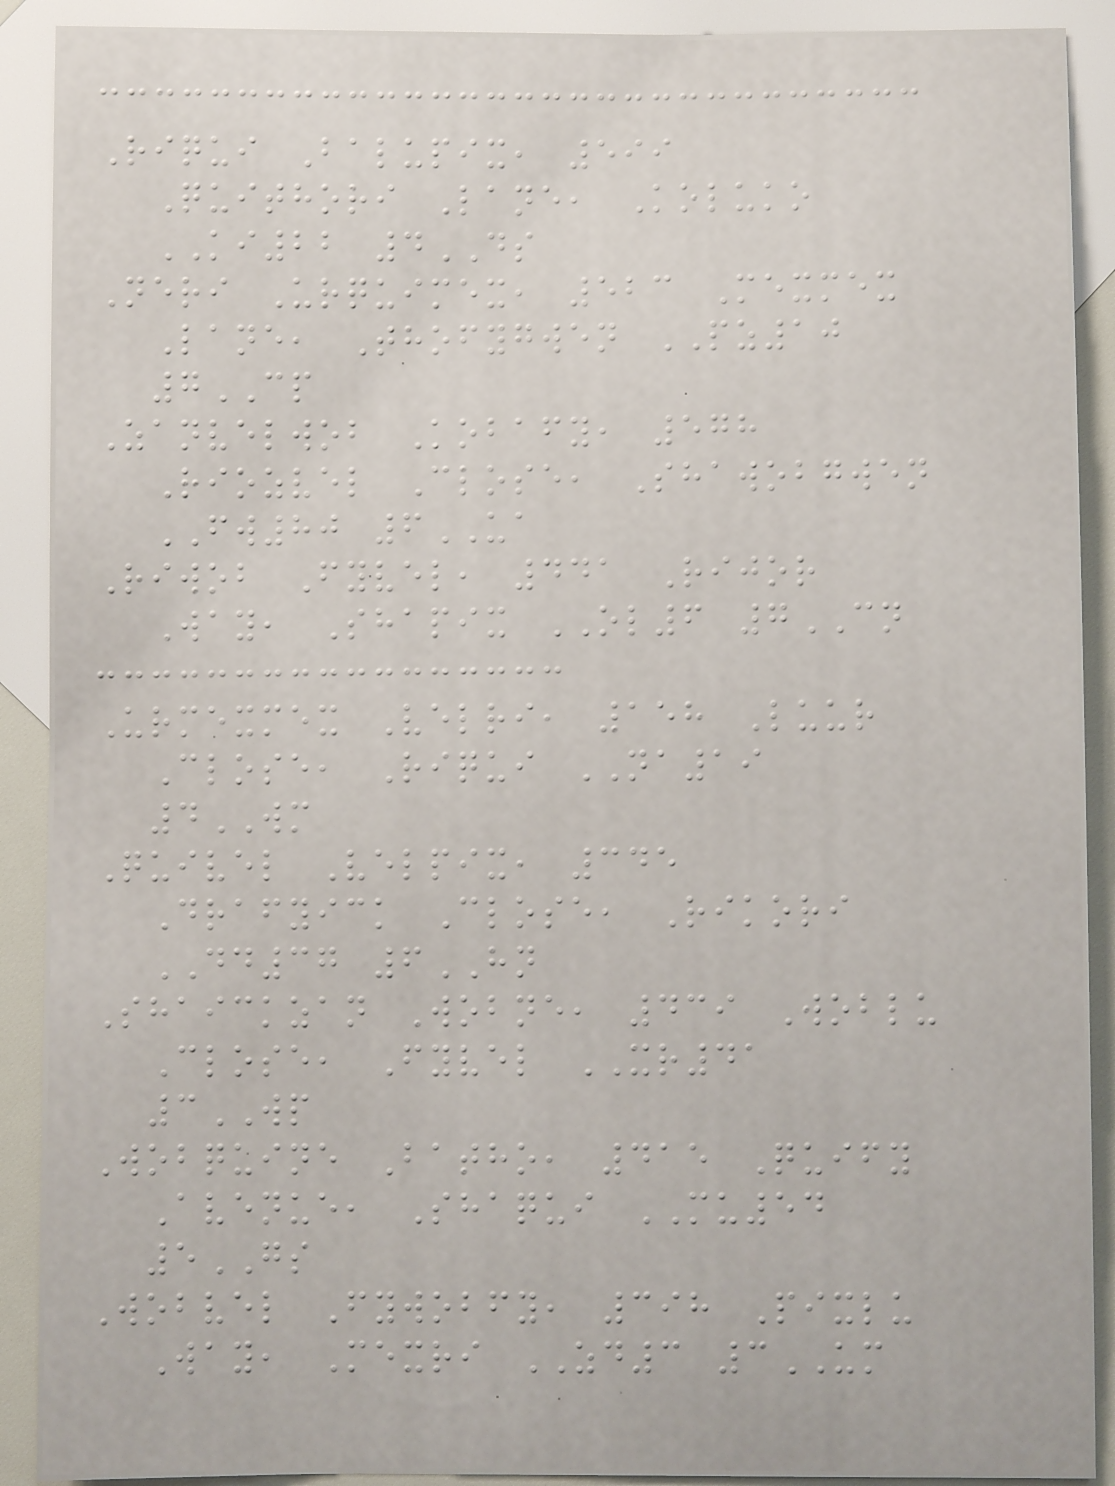Riqui Balupix, 599
Quithori Lane, Koluko
KI22 4DS
Neri Urquimex, 523 Mexmex
Lane, Thofygwen PZ10
7CP
Zanvelwob Kobafy, 578
Riozvel Close, Shawobgwen
FW80 6UA
Riwob Fyvel, 441 Rijor
Way, Shapix OL6 7CN
Urmexmex Velri, 158 Luur
Close, Riqui NA19
4WM
Quivel Velpix, 345
Drafyick Close, Rikori
DD37 6HN
Shaickzan Wobne, 439 Woblu
Close, Fyvel XR41
3WP
Wobquine Batho, 415 Quify
Avenue, Shaqui MU54
5GS
Wobvel Fywobfy, 398 Pixlu
Way, Mexri ZD3 3UM
